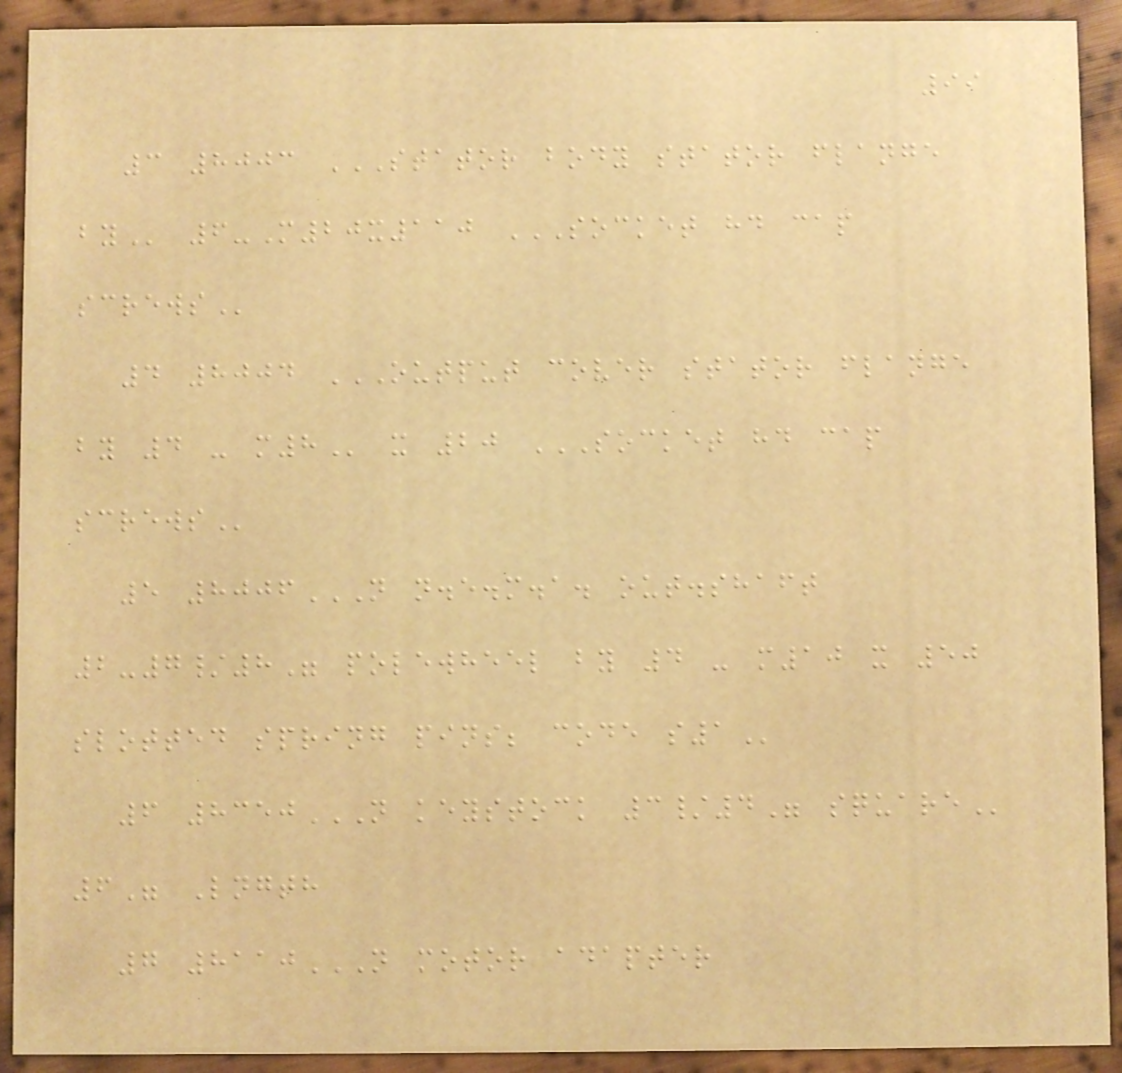99
3 8003 STATOR BODY STATOR FLANGE
BY 6-M20x110 SOCKET HD CAP
SCREWS
4 8004 OUTPUT COVER STATOR FLANGE
BY 4 - M8 x 20 SOCKET HD CAP
SCREWS
5 8006N N.E.M.A. OUT.SHAFT
2-7/8" POLEWHEEL BY 4 - M10 X 50
SLOTTED SPRING PINS; CODE S1
6 8350N KEYSTOCK 3/4" SQUARE
6" Lngth
7 8110N MOTOR ADAPTER
